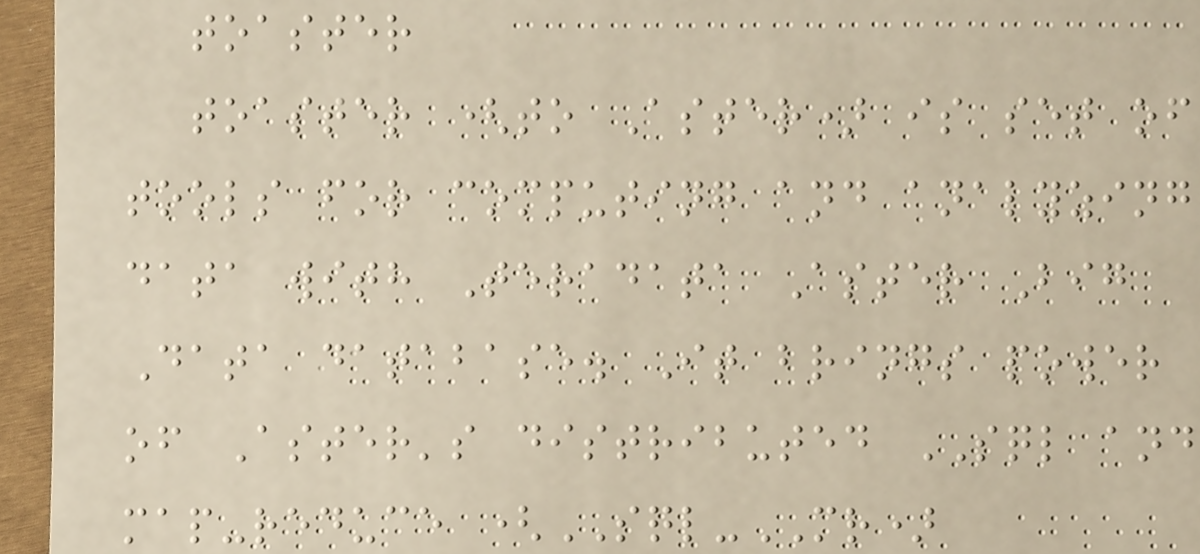toaster
toaster (to Aster) is set of
tools for computing and analyzing
data with Teradata Aster Big
Data database. It brings power
of Aster's distributed SQL and
map-reduce (SQL-MR)
